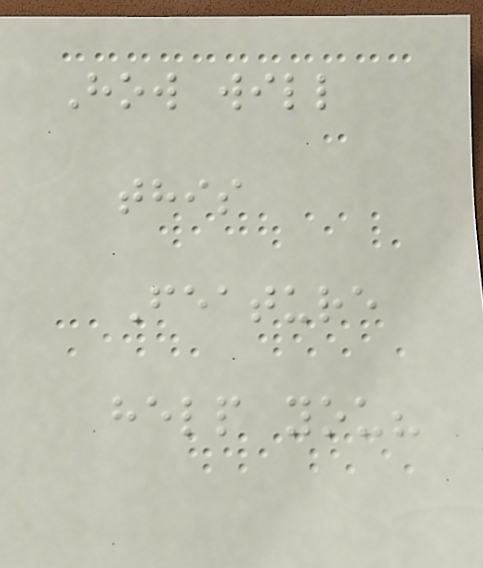How will
this
Feature
help you?
